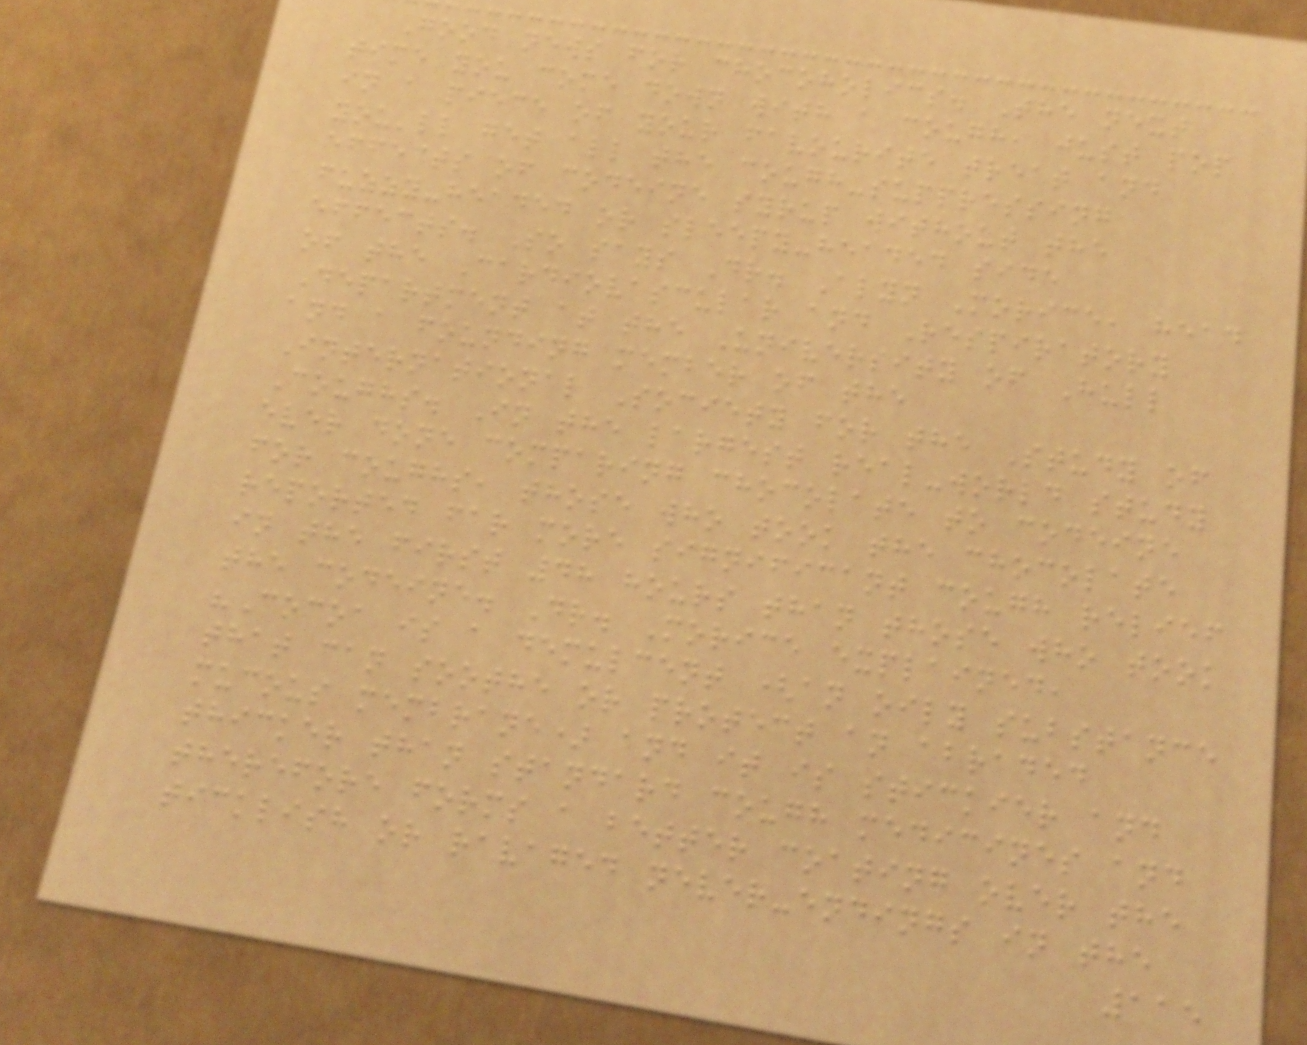Good news for chocoholics. The next
time you come down with a cough, just pop
in a piece of your favourite treat and
you'll get all the cough-suppressing
effects of codeine syrup without the
fuzzy-headed or sleepy-headed side
effects. So says Dr. Alyn Morice, head
of the Cardiovascular and Respiratory
Department at the University of Hull
and a founding member of the
International Society for the Study of
Coughs. In the largest real-world study
ever done comparing chocolate to codeine
for coughs, those who took the chocolate
reported far more significant cough relief
in the first 48 hours than those who took
the codeine. Dr. Morice explained,
"Cocoa is a demulcent (an oily substance
that can soothe or protect an abraded
mucous membrane) and it is stickier and
thicker than standard cough medicines and
therefore forms a better coating over the
ticklish or ravaged never-endings in the
115
